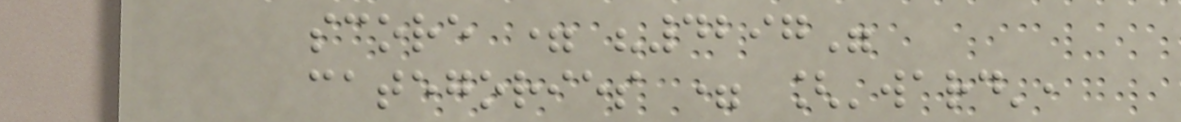score = "4297"
categories = ['ward',
